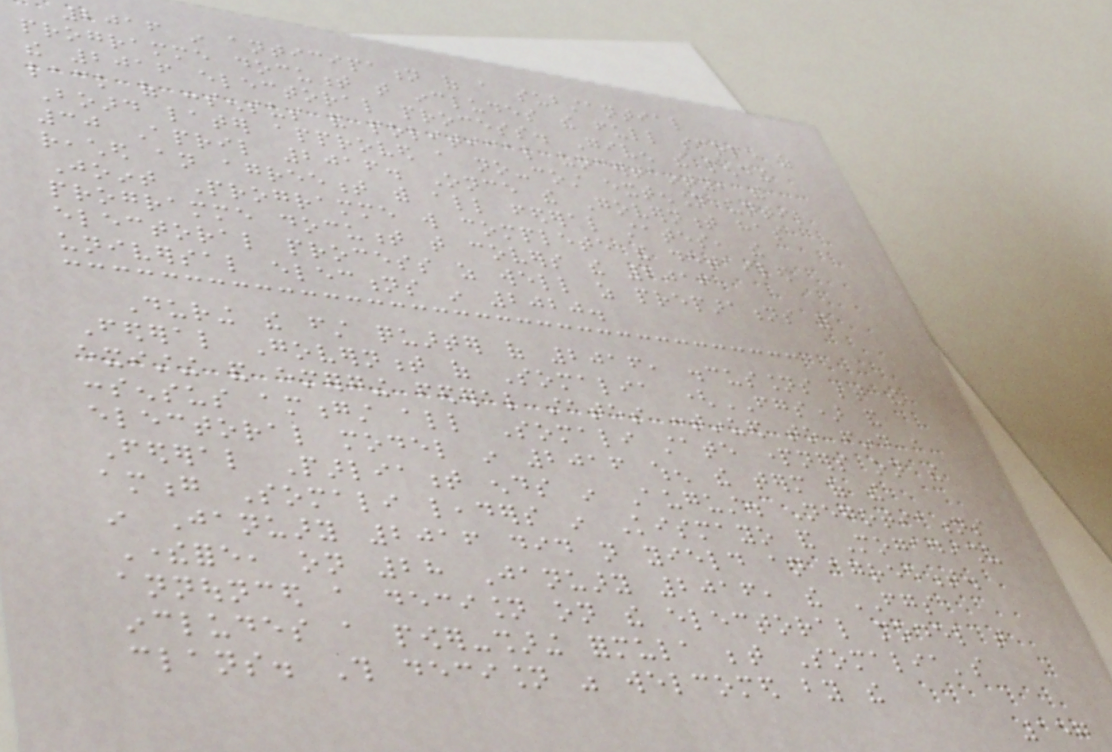2016 in anticipation of a substantial
programme document that includes the full scope of
the 2016 electoral process. Given the pending
lack of consensus and political uncertainty, the
Board later approved a no-cost extension until
30 April 2016. Once the Government has
reached an agreement with all federal states, the
Joint Programme will complete the detailed
programme document that covers the 2016
electoral process as well as preparations for
universal elections in 2020.
During the first quarter of 2016, discussions between the
Federal Government of Somalia (FGS) and
existing and emerging federal states continued to find a
consensus amongst all Somali state partners on the
electoral model in 2016 when the term of the
Federal Parliament ends in August. Negotiations
among Somali leaders in Kismayo and Mogadishu
in January 2016 did not yield an agreement.
Therefore, on 28 January 2016, the FGS
announced a decision on the electoral model that
includes a power-sharing formula between Somalia's
clans. This decision was welcomed by the
157
